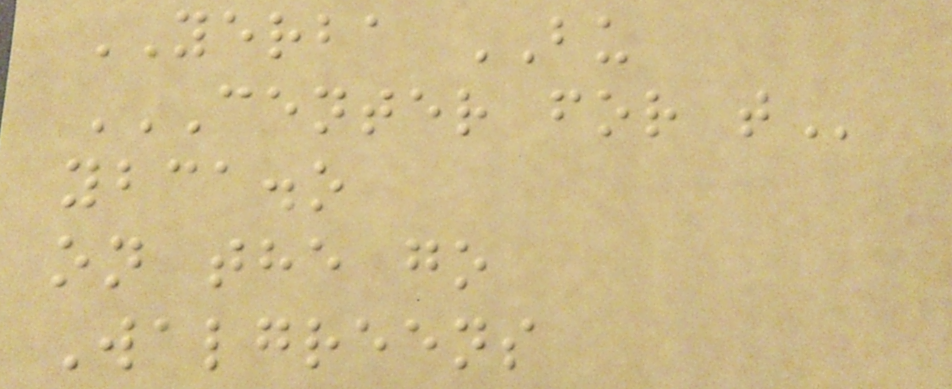YERBA BU
CENTER FOR T
ybca.o
on the go
Walgreens
